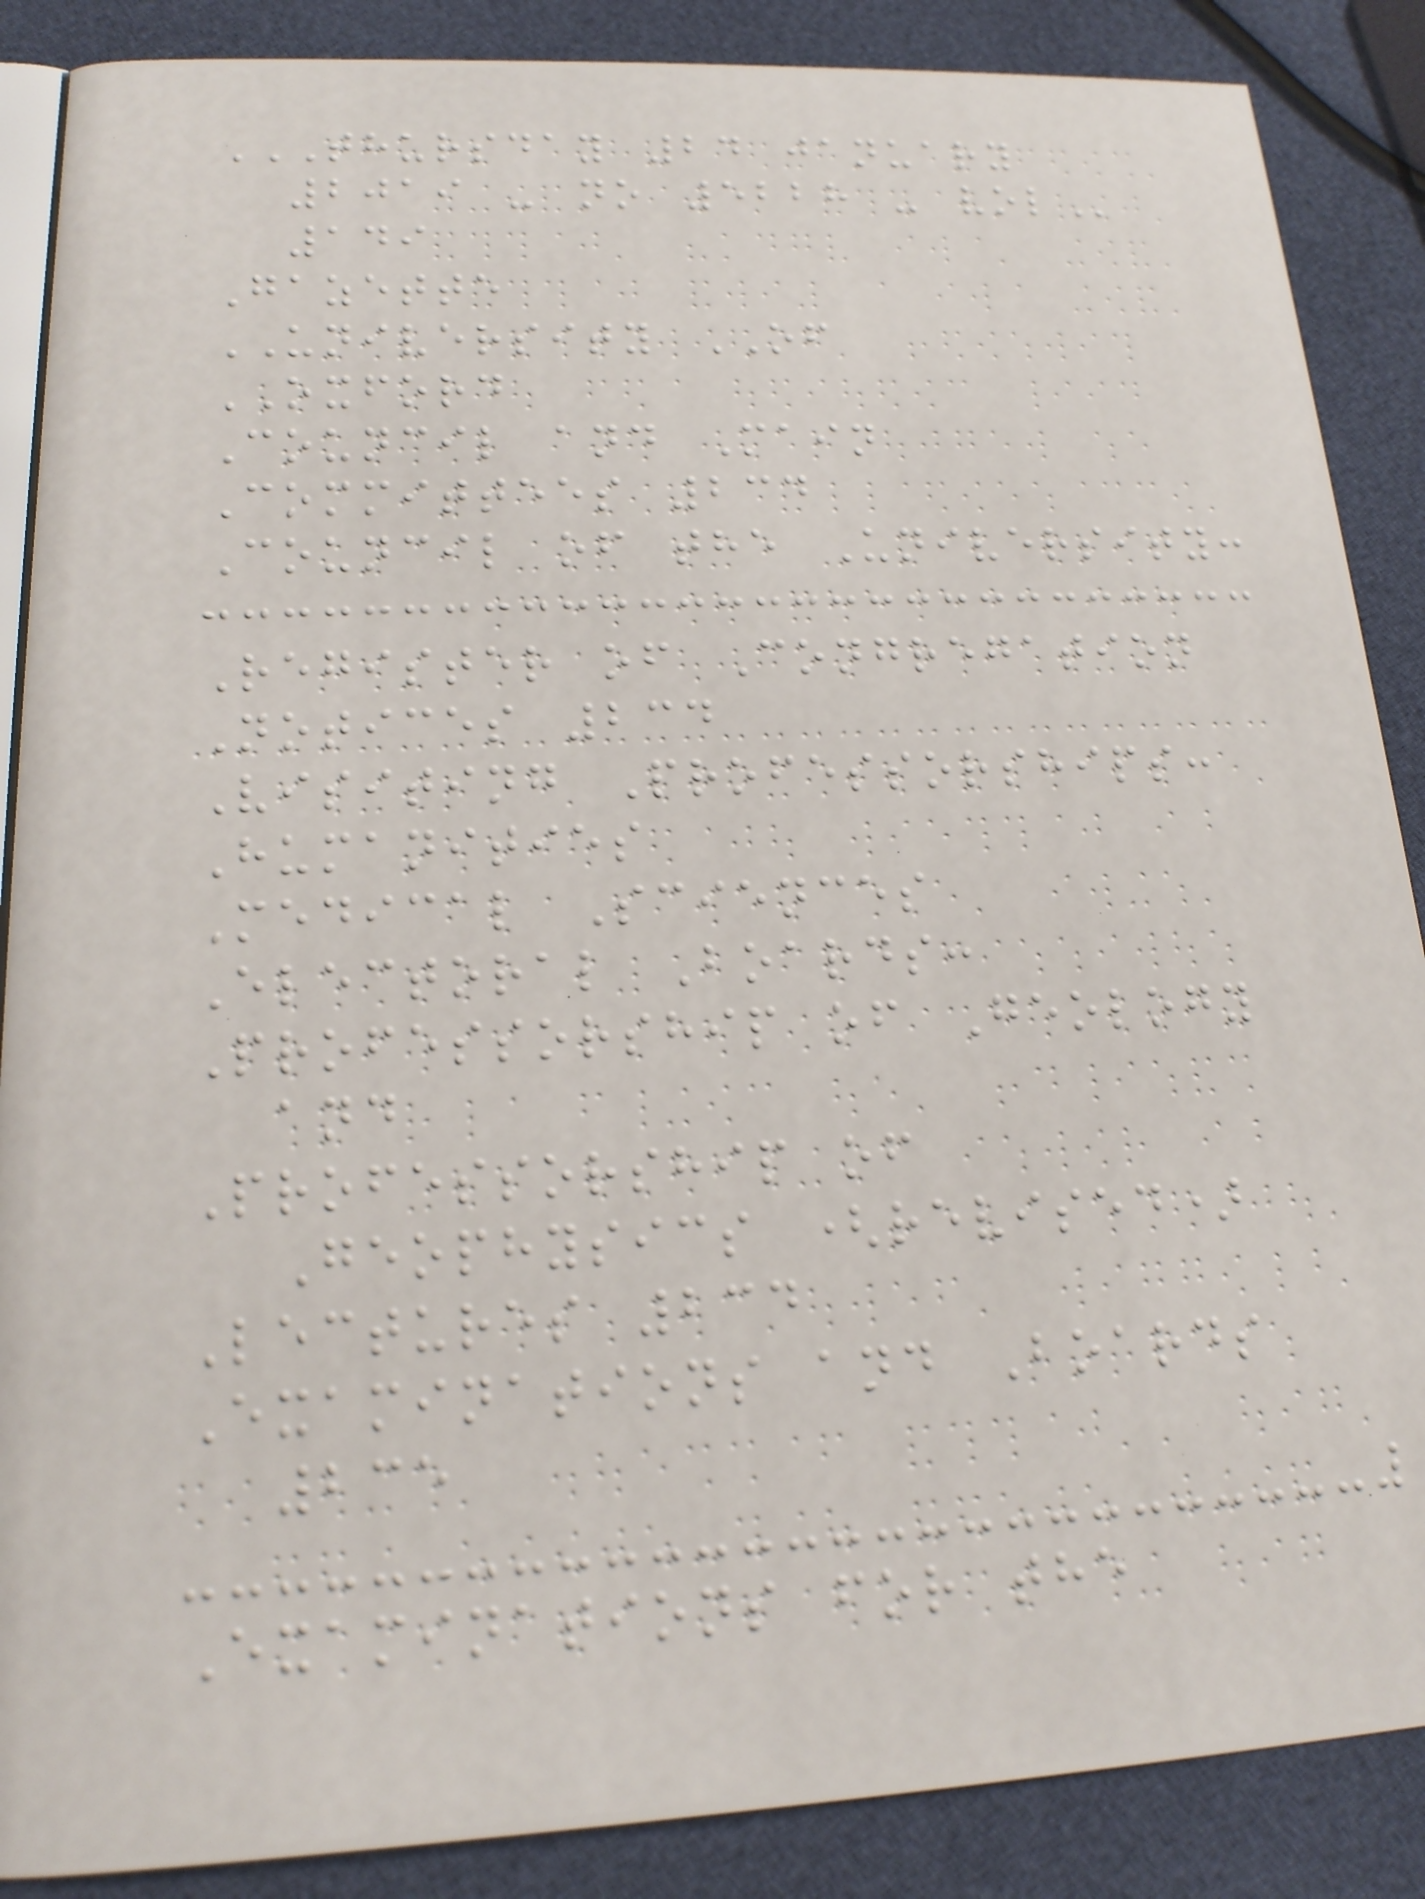THURSDAY 24 JANUARY
2019 - NO 5228 - VOL
149
Gazette
UNIVERSITY OF
OXFORD
Council and Main
Committees 234
Council of the University:
Register of Congregation
Notices 234
Visiting Professorships:
Humanities
Medical Sciences
Electoral Boards:
Professorship of Geology
and
Professorship of
Geophysics (revised)
Lectures 234
Examinations and Boards
235
Examinations for the
